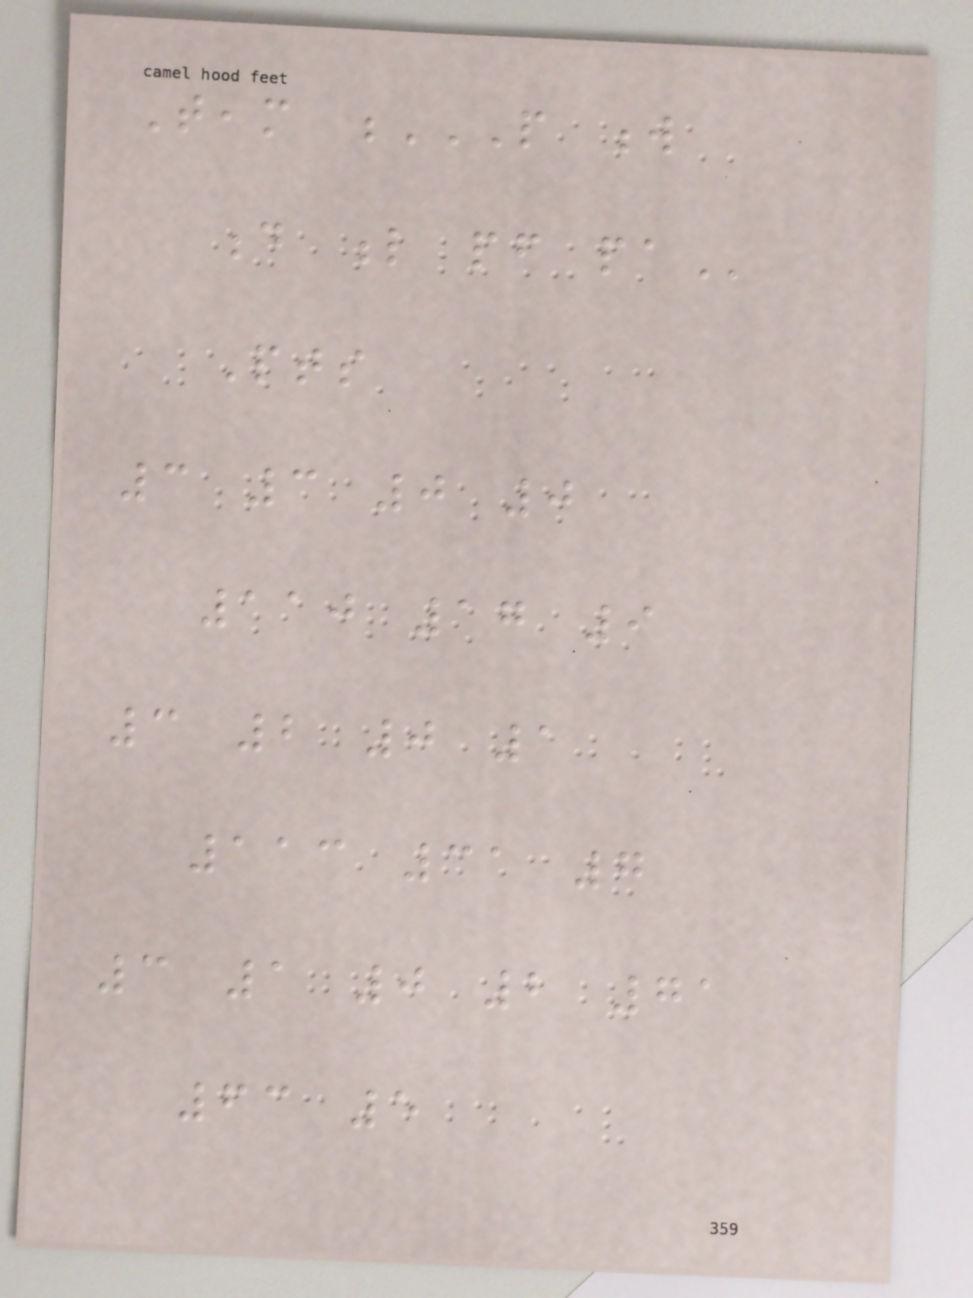Team P W
D L PF PA
Pts
3 3 0 0
110 17 9
3 2 0 1
113 31 7
3 1 0 2 71
63 5
